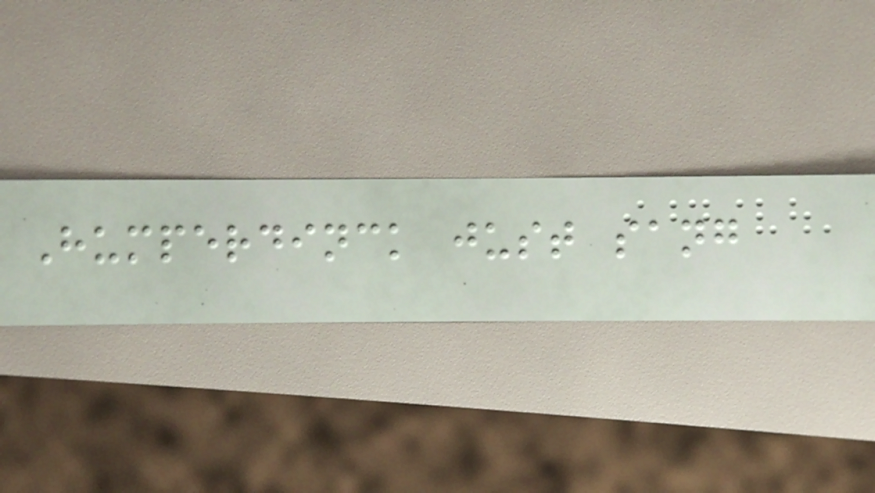Humperdinck just sang
